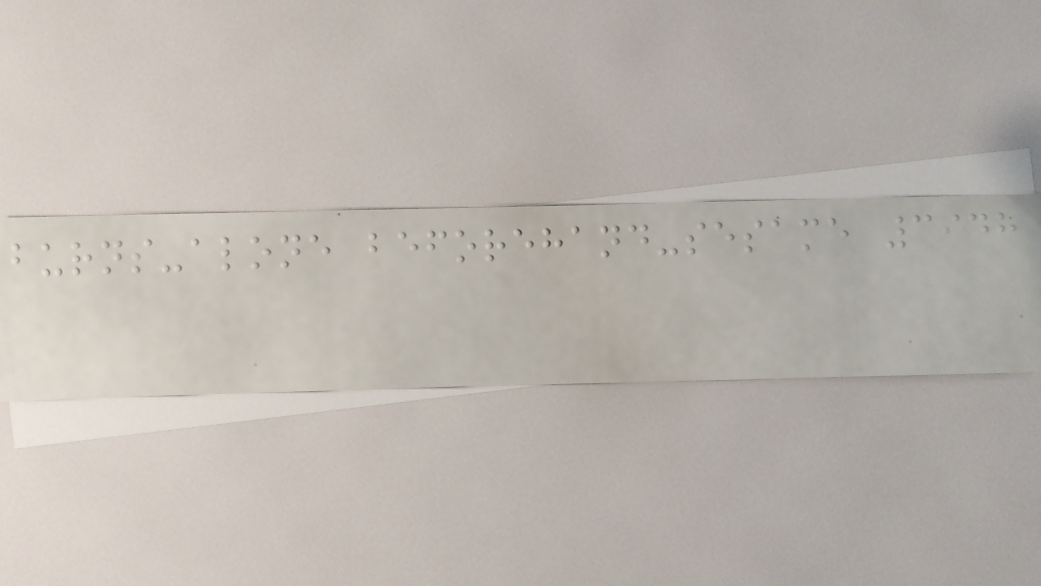burns-alone beforehand-sesame 3948
